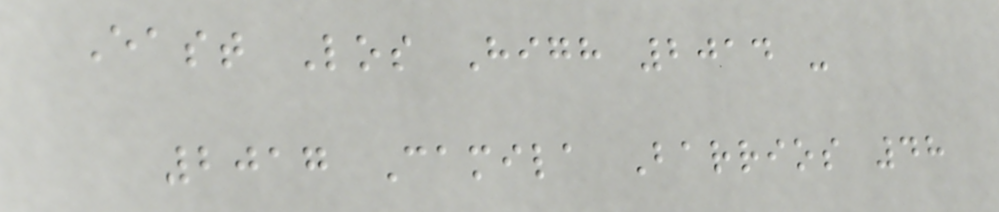East Los High 2014 -
2017 Camila Barrios 48
